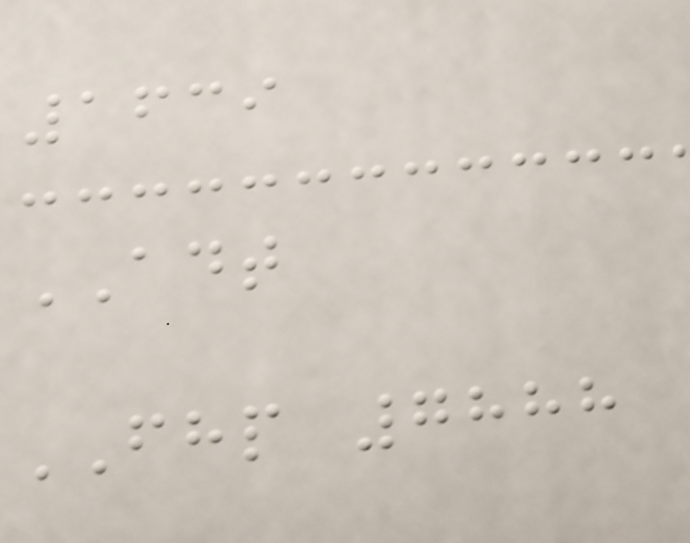1639
ADT
FHP 7888
